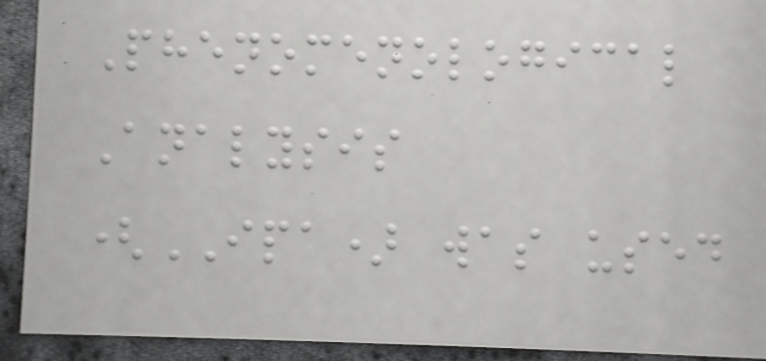Phenomenological
Analysis
(IPA) was used
